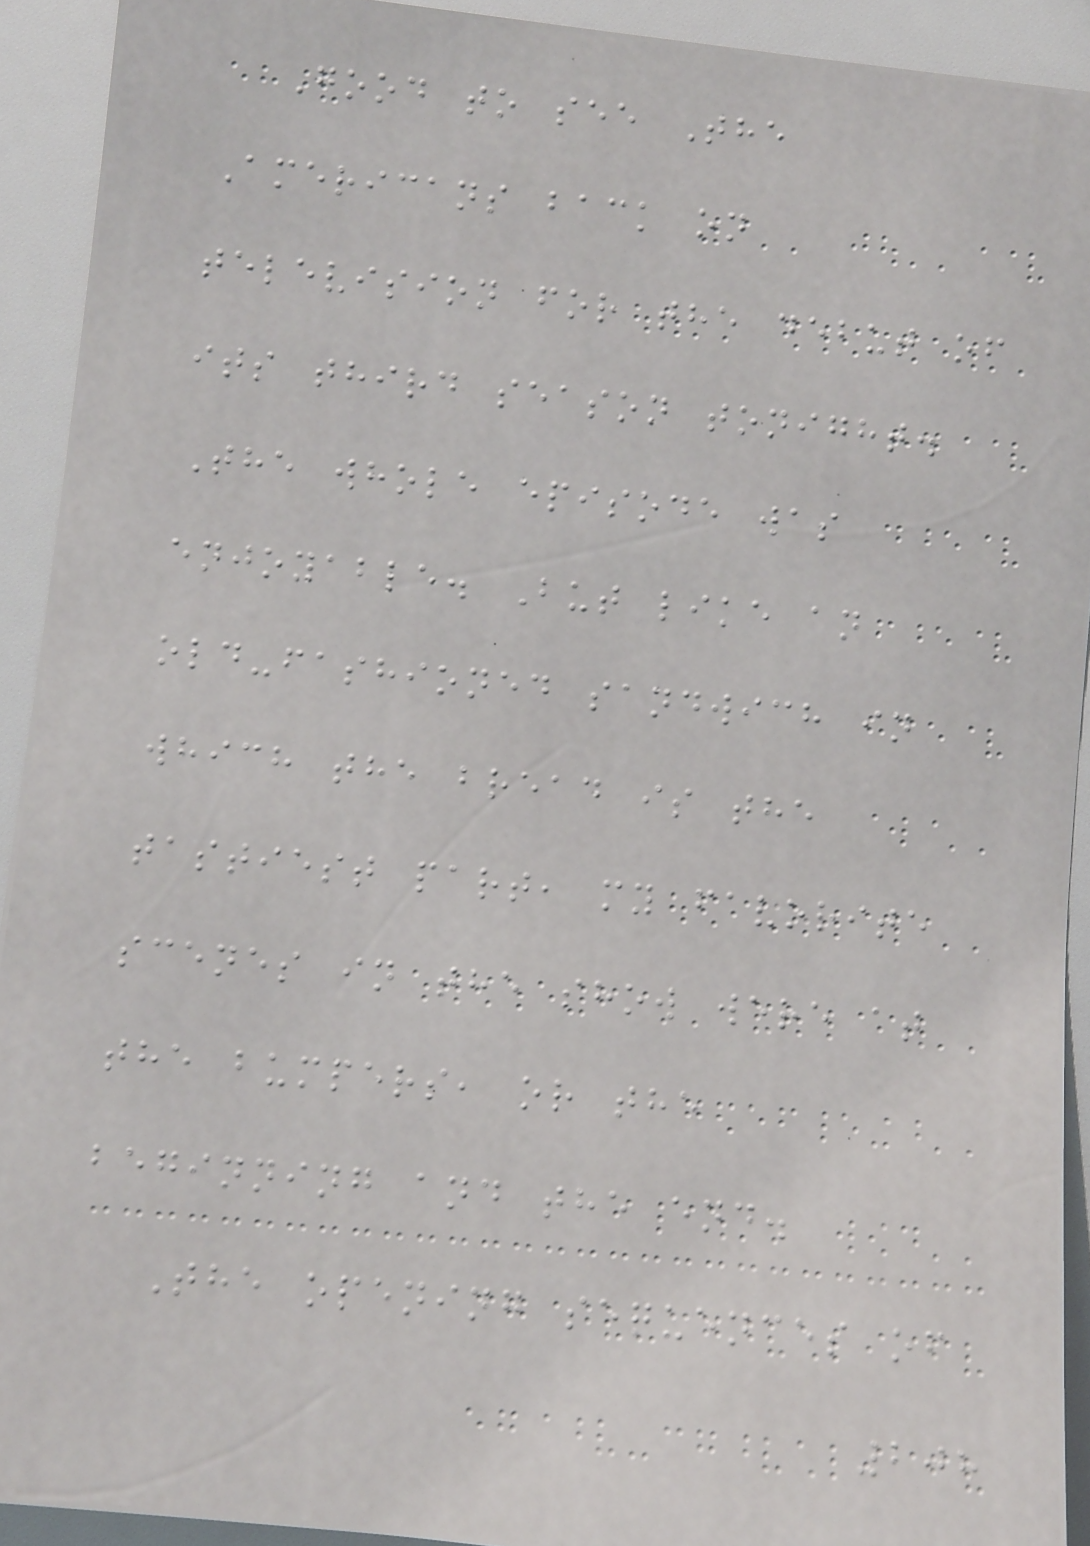Good to see The
Americans back on
television for the debut of
its third season tonight.
The whole episode was
enjoyable. But like an
old-fashioned sandwich in
which the bread is the
tastiest part, my favorite
scenes in the show were at
the bumpers, or the
beginning and the end.
The opening sequences of
208
